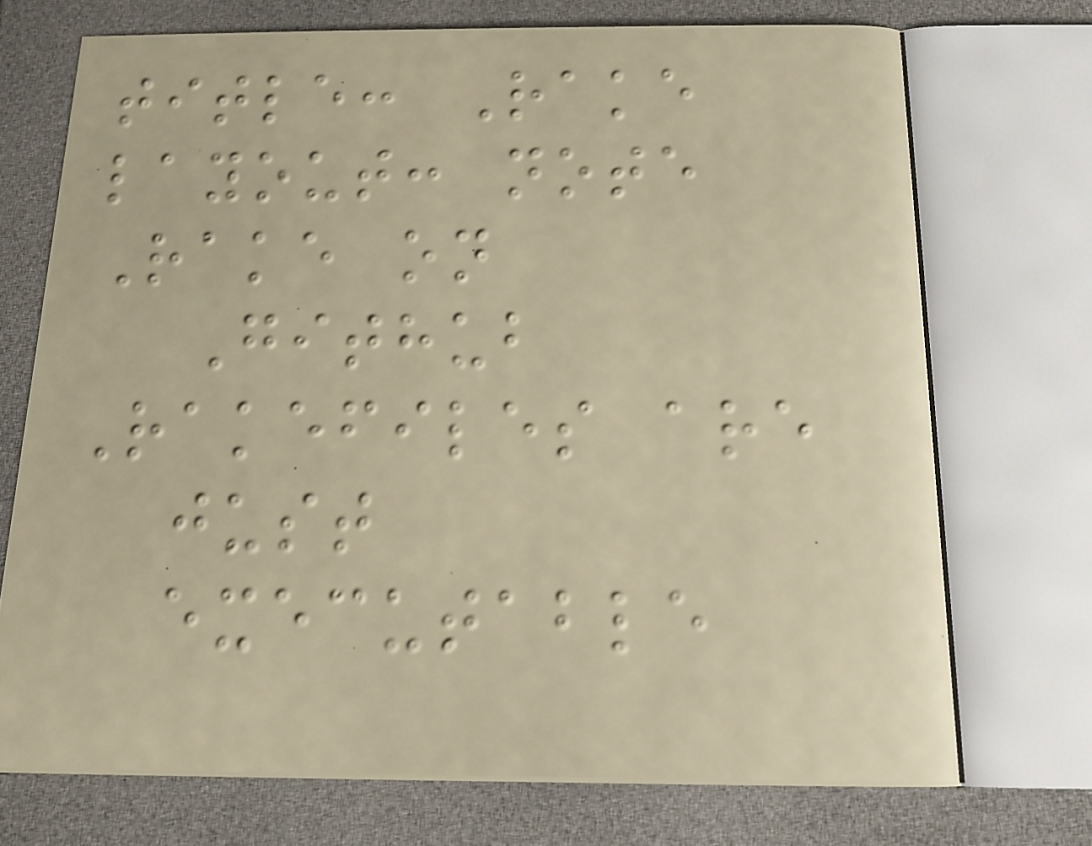title: Rake
layout: note
Rake on
Github
Rakefiles are
just
executable
